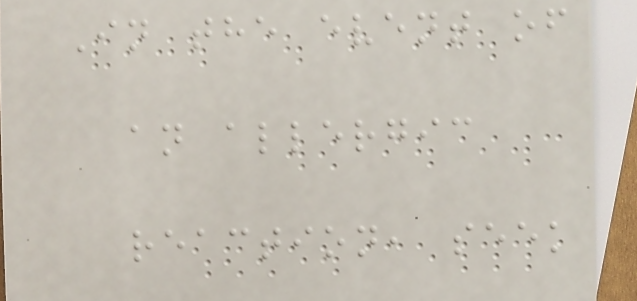In the event of
an allergic
reaction, seek
